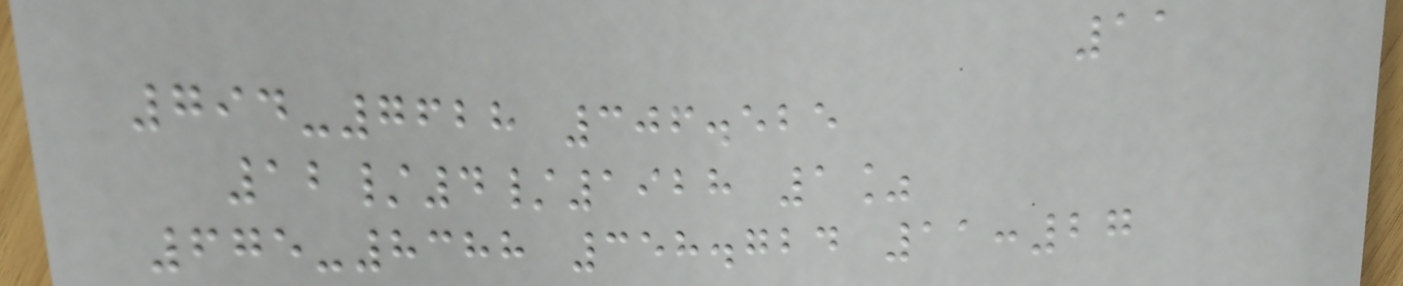11
794-7628 306.525
12/4/1928 1%
675-8388 358.724 11:27
